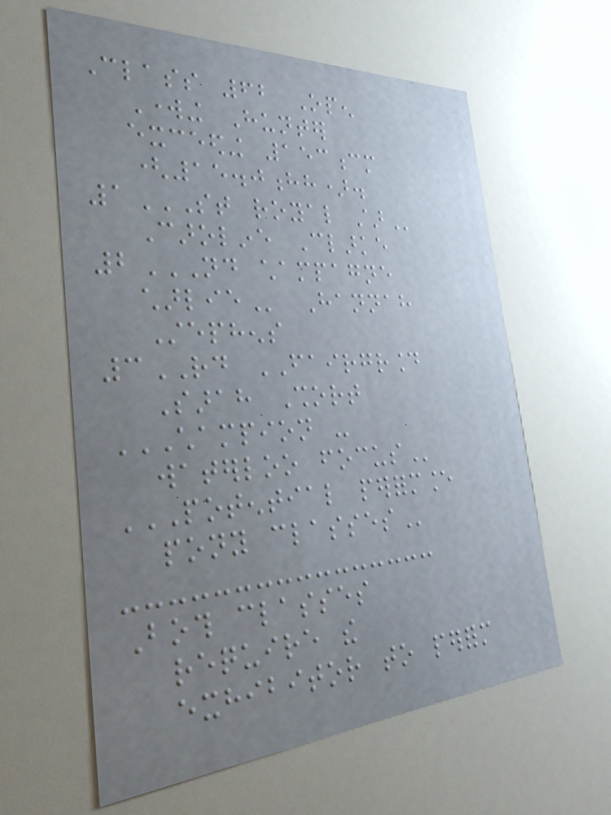Class 62 Open
Working Hunter
exceeding 153cm
(15.0hh).
1ST ROYAL STAR
Caroline Clarke
2ND CHAMPAGNE
CHARLIE Hannah
Stephens
3RD FAIRGROUND
Sarah Short
CHAMPION -
WATERLOO FOCUS
POTENTIAL PERFORMANCE
PONY CLASSES
Both classes
require the
exhibitor to perform
